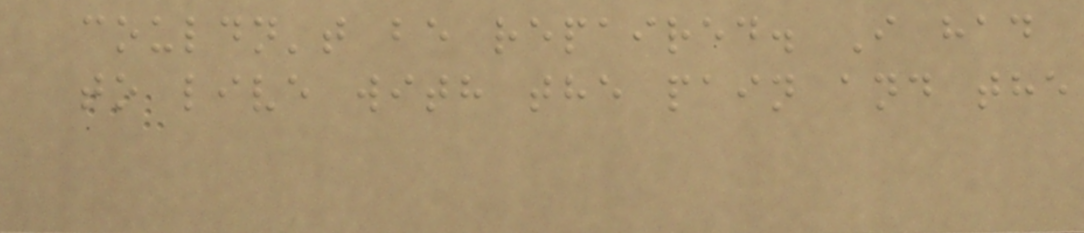couldn't be repaired. I had
to live with the pain and the
